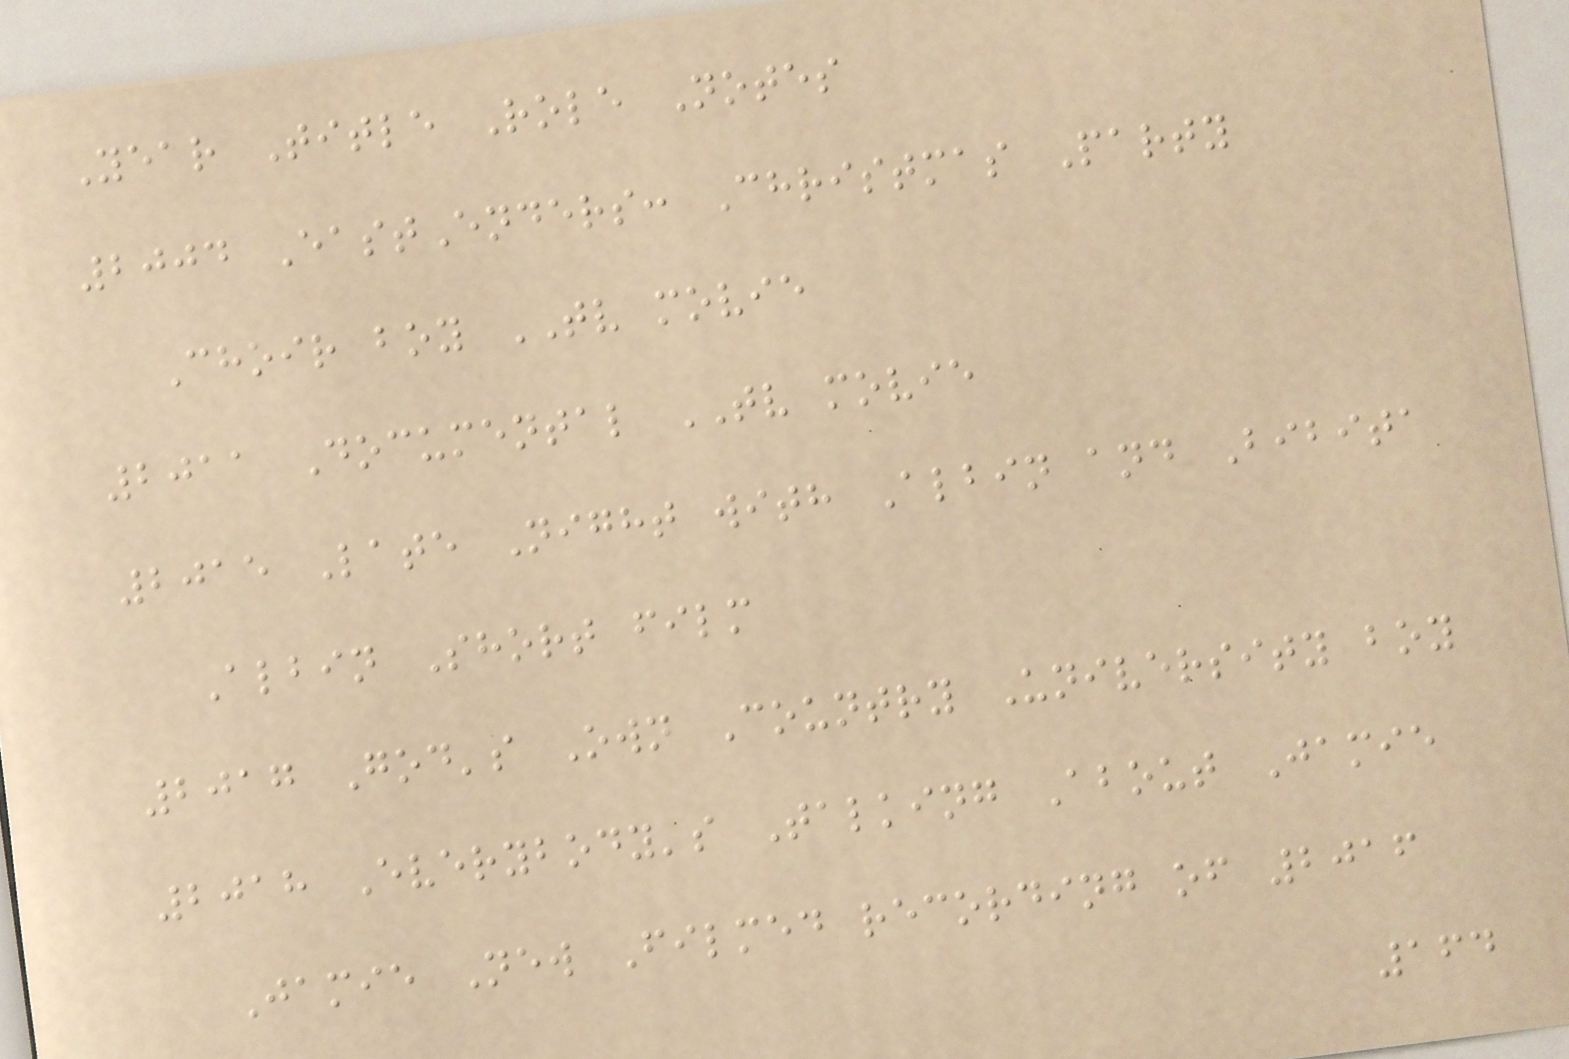Year Title Role Notes
2004 EastEnders: Christmas Party
Choir boy TV movie
2011 Documental TV movie
2015 Late Night with Albin and Bibita
Albin Short film
2017 God's Own Country University boy
2018 Everybody's Talking About Jamie
Jamie New Filmed recording of 2016
164
